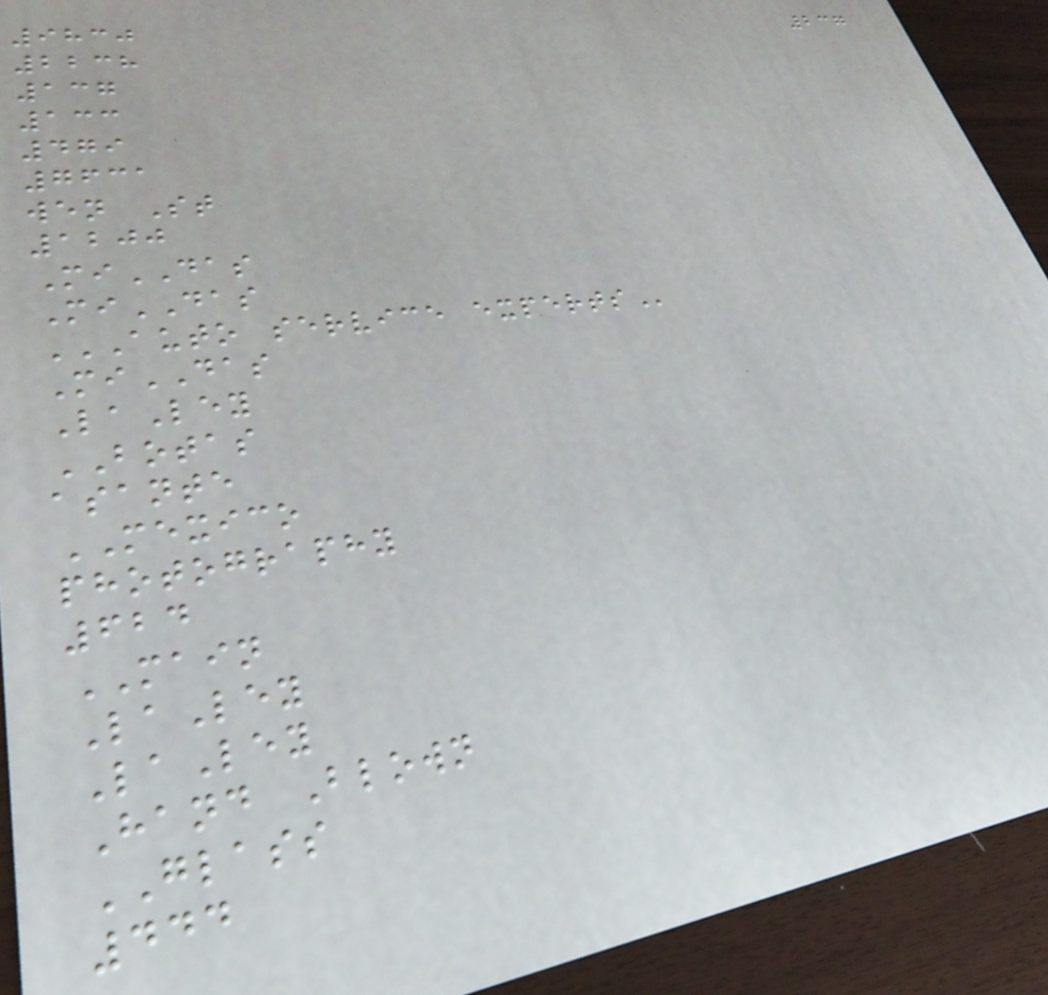237
9830
2238
137
133
479
7631
wen St
1200
MiDAS
MiDAS
AUTO SERVICE EXPERTS
MiDAS
LaLey
BOTAS
asante
MEXICO
photography
624
MAIN
LaLey
LaLey
Hand Blown
GLASS
444
